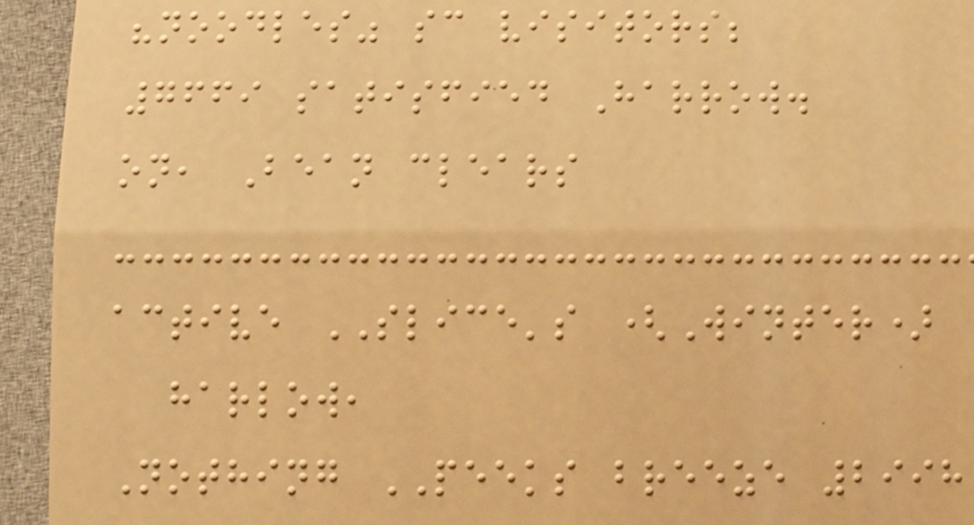"noodles" sc visitors;
7669 satisfied Harrow.
on, Bean clears
active SLICE's (Winter)
harlow,
Nothing PEEKS breeze 2998
